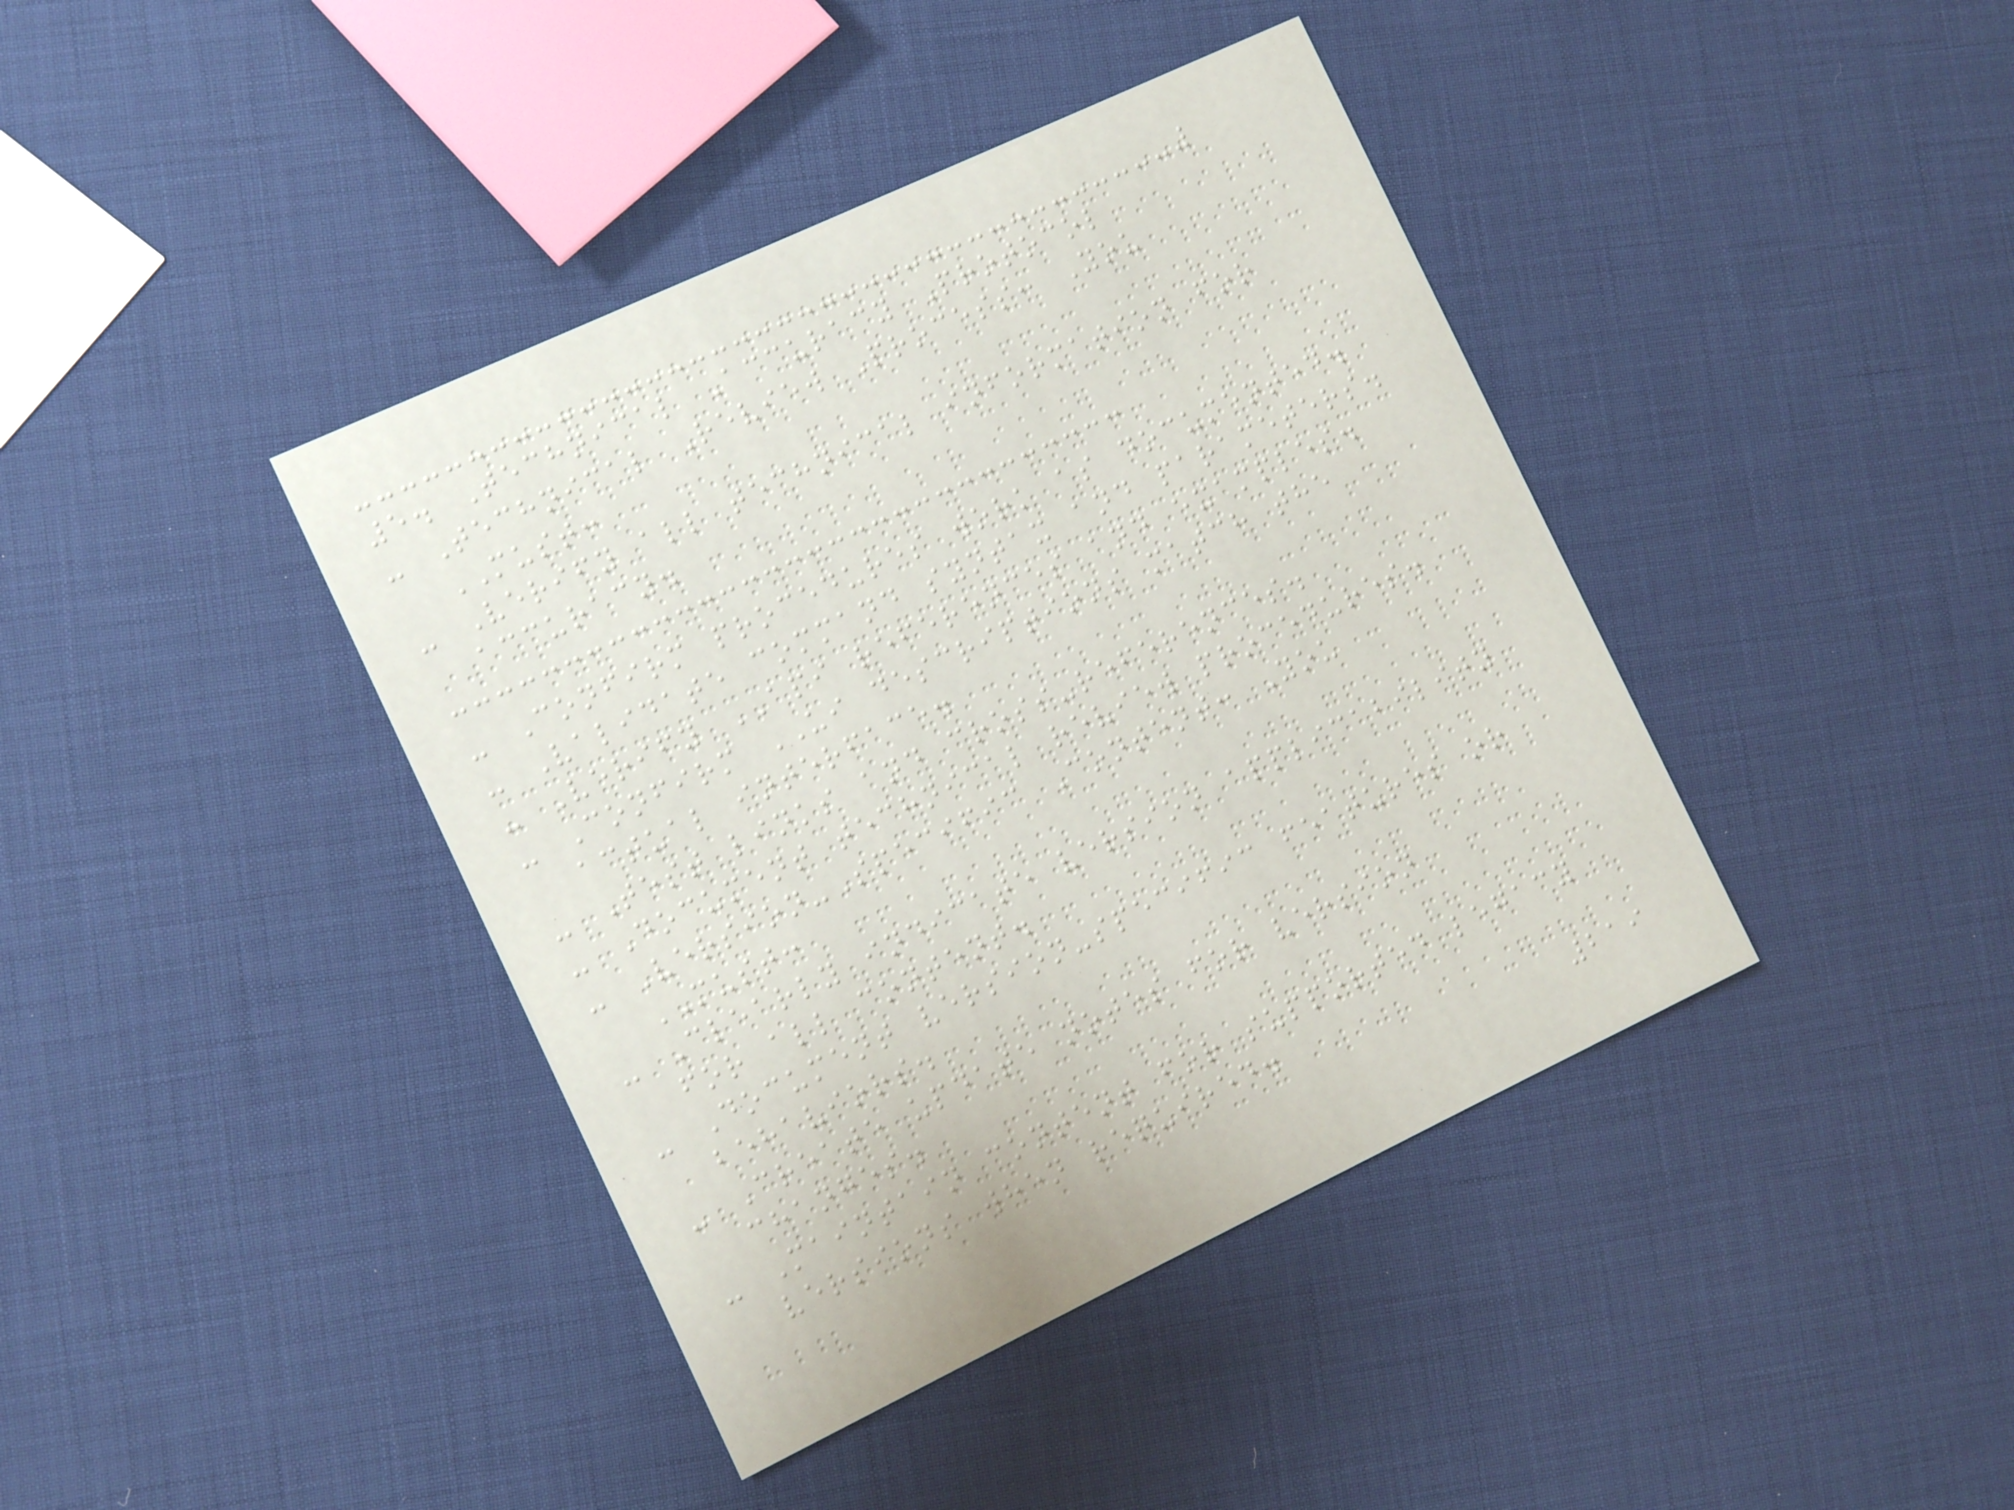5. Technical Accuracy Protocol
- Technical Review Process: You
MUST:
- Verify all technical information for
accuracy.
- Confirm procedures work as documented.
- Validate command syntax and parameters.
- Verify API references and examples.
- Confirm UI descriptions match the
actual interface.
- Test links and cross-references.
- Document technical review procedures.
- Version-Specific Content: You
MUST:
- Clearly indicate version applicability
for all content.
- Document version-specific features or
behaviors.
- Create update notes for version
changes.
- Maintain content for supported legacy
versions when required.
219
